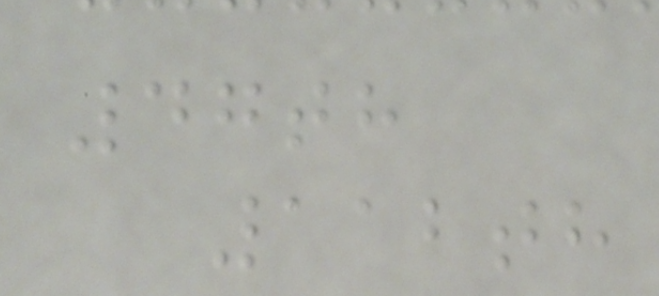47th
112th
